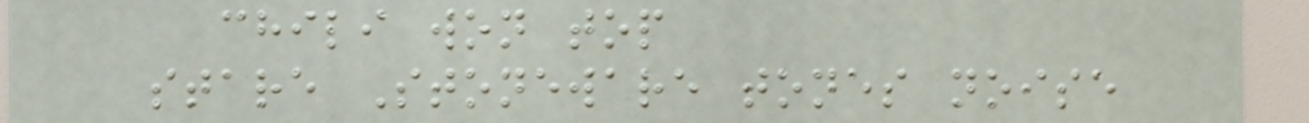chili won top
stare Stoneware tones noise
